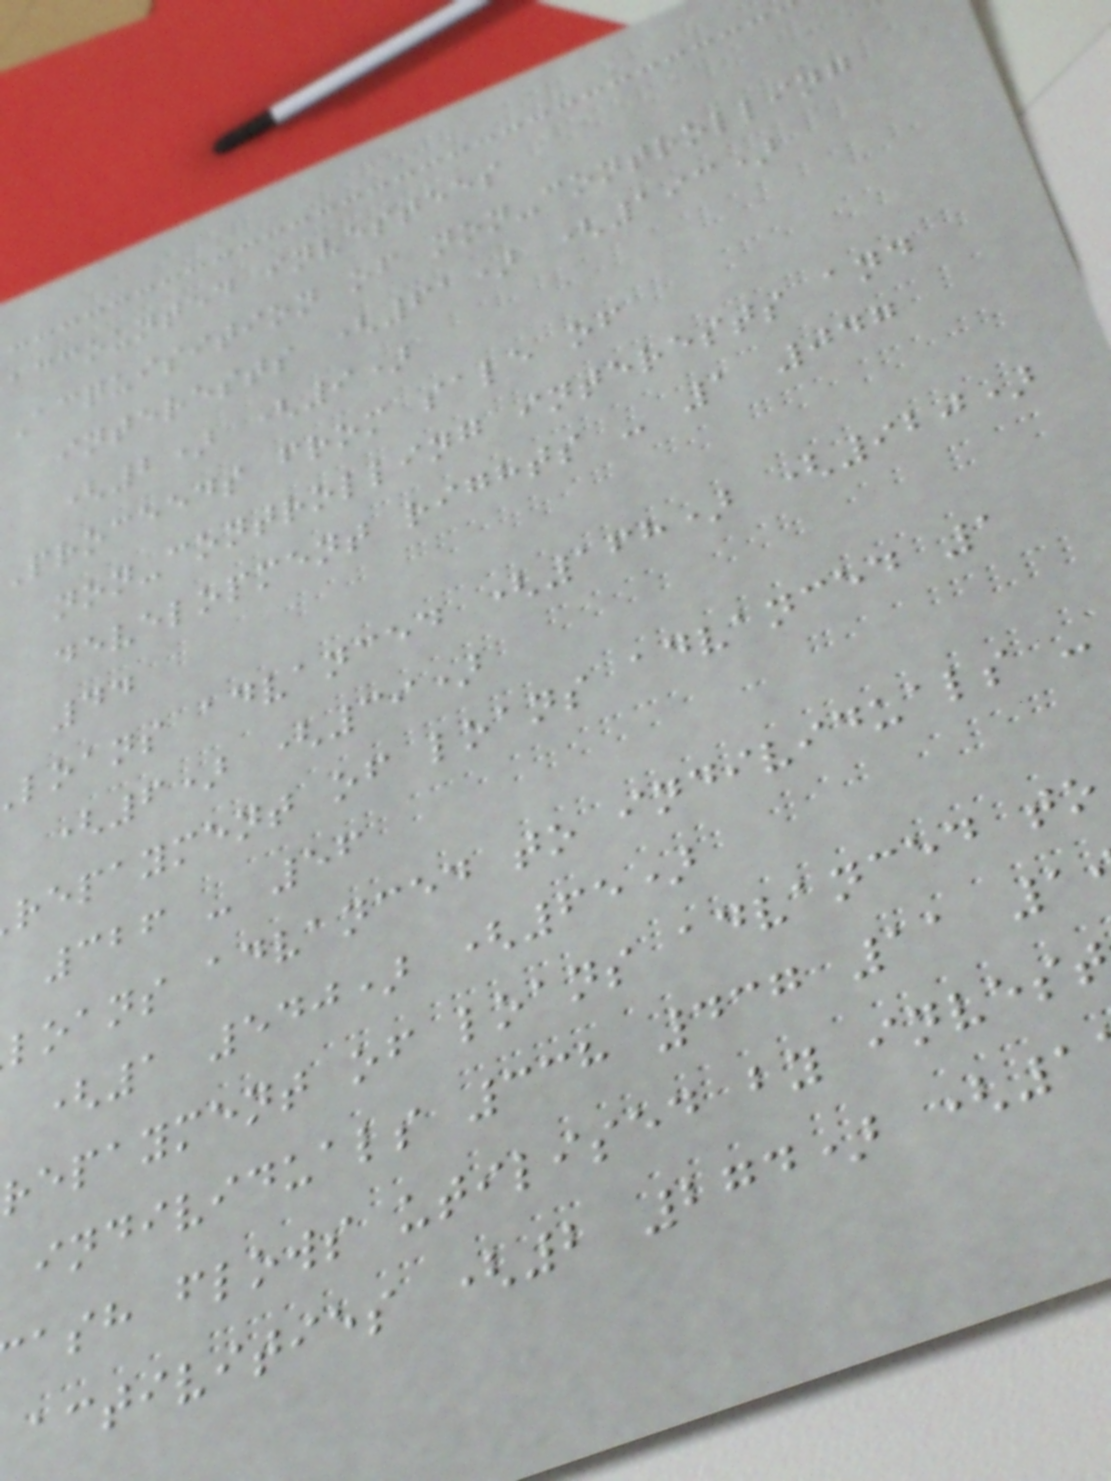accounted investees
Acquisition of non-controlling
interests (61) (193)
(2) (9)
Proceeds from sale of
non-controlling interests and
development rights - 1 047
44
loans advanced (168) (920)
(6) (39)
repayment of loans advanced 1
326 - 56
loans advanced to individuals -
(1 540) (65)
repayment of loans advanced to
individuals 338 437 11 1
ash flows utilised by invest
activities (2 274) (1
